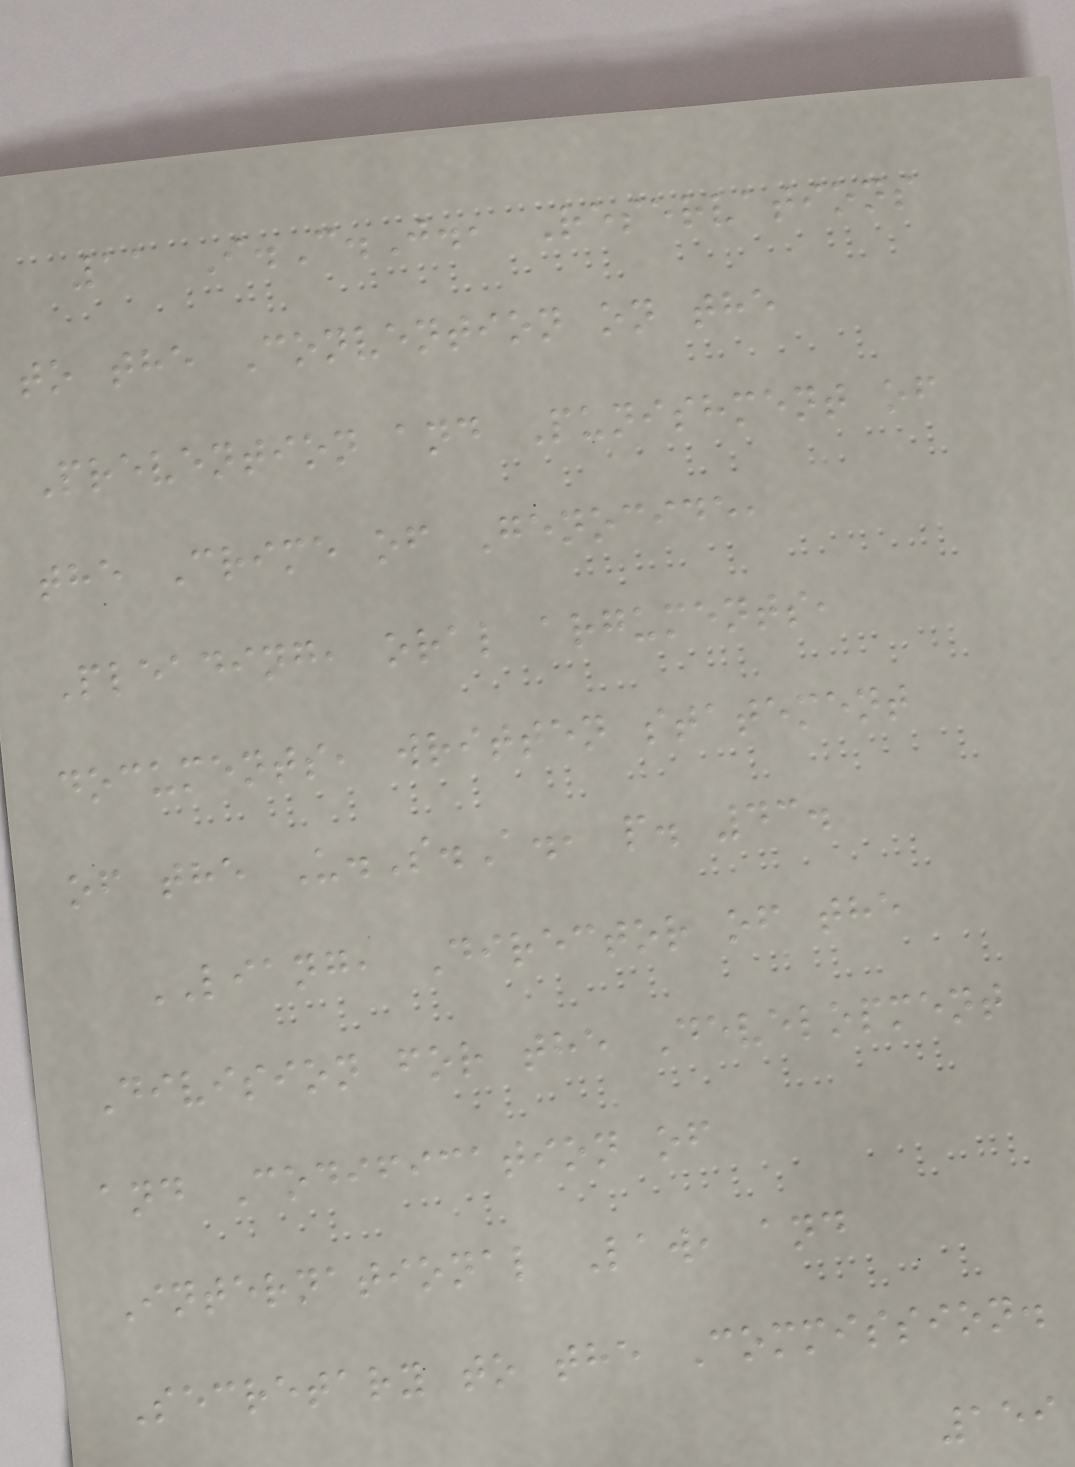11 I.C.J., Reservations
to the Convention on the
Prevention and Punishment of
the Crime of Genocide,
Pleading, oral arguments,
documents, written statement
of the U.S.A., p. 43.
LIANG, Director of the
Division for the Development
and Codification of
International Law, and
Secretary to the Commission.
159
